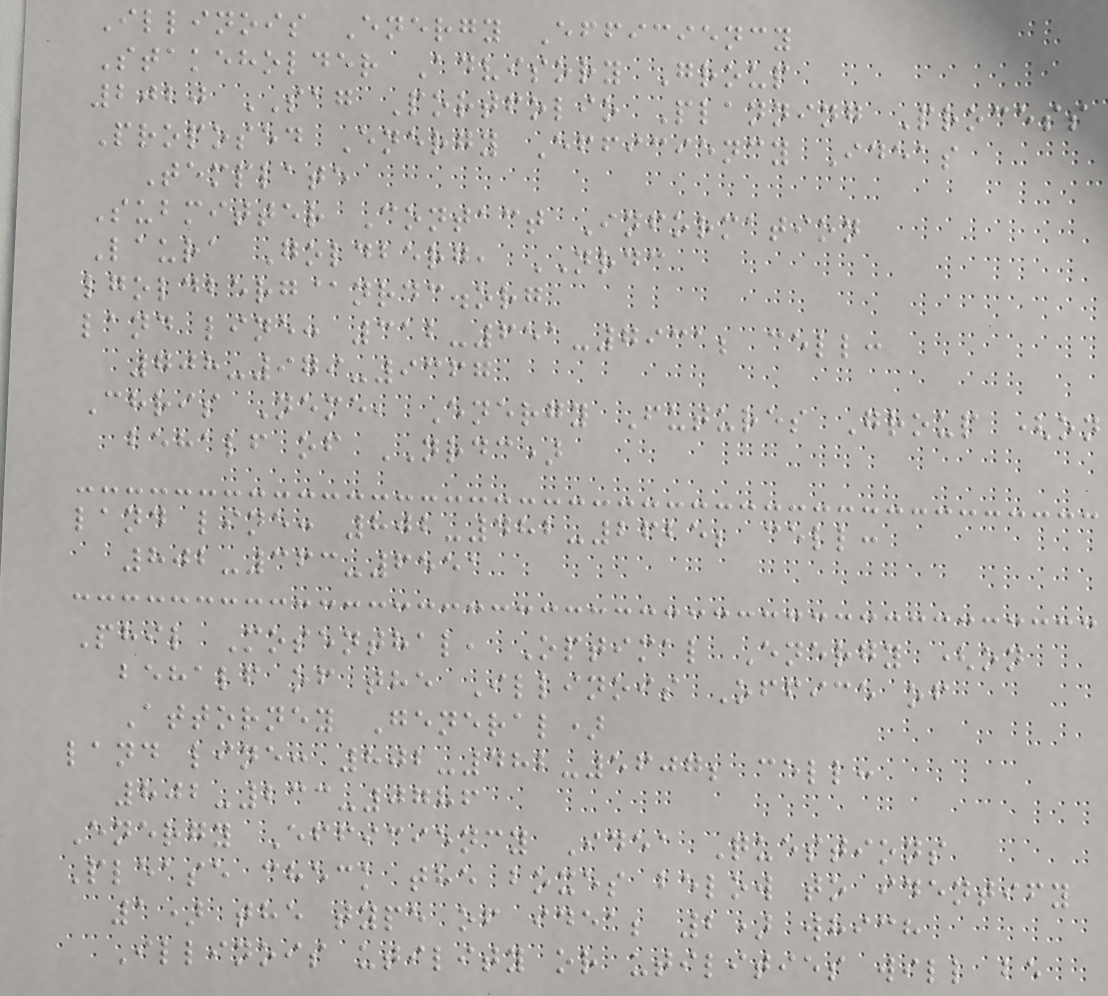Illinois Energy Efficiency
Stakeholder Advisory Group
2020 SAG Portfolio Planning Process
Proposed Energy Efficiency Ideas
Template
Submitter Contact Information
Laura Goldberg, NRDC
lgoldberg@nrdc.org
land line: 312-651-7931; cell:
708-979-9367
Chris Neme, Energy Futures Group (on
behalf of NRDC)
land line: 802-482-2625; cell:
802-363-6551
Phil Mosenthal, Optimal Energy (on
behalf of the Illinois Office of
Attorney General)
land line: 802-482-5607; cell:
802-233-0786
Energy Efficiency Idea Questions
Please check the boxes below to identify
1) the type of idea; 2) which
Illinois utility or utilities will be
